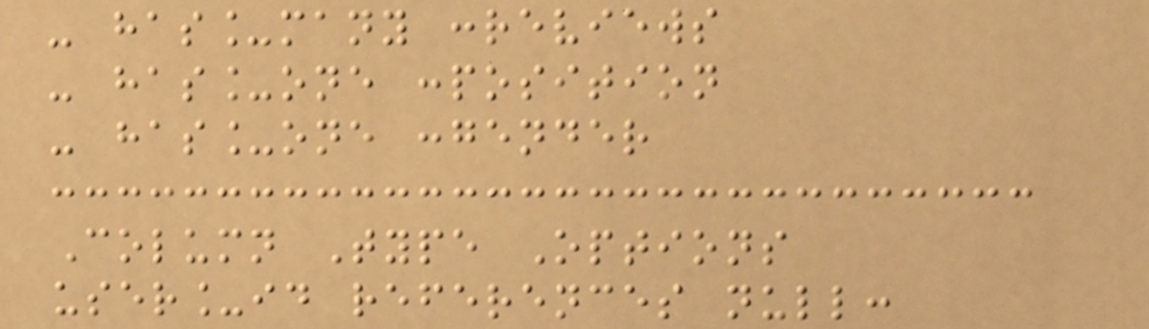- has_many :reviews
- has_one :position
- has_one :gender
Column Type Options
user_id references null:
